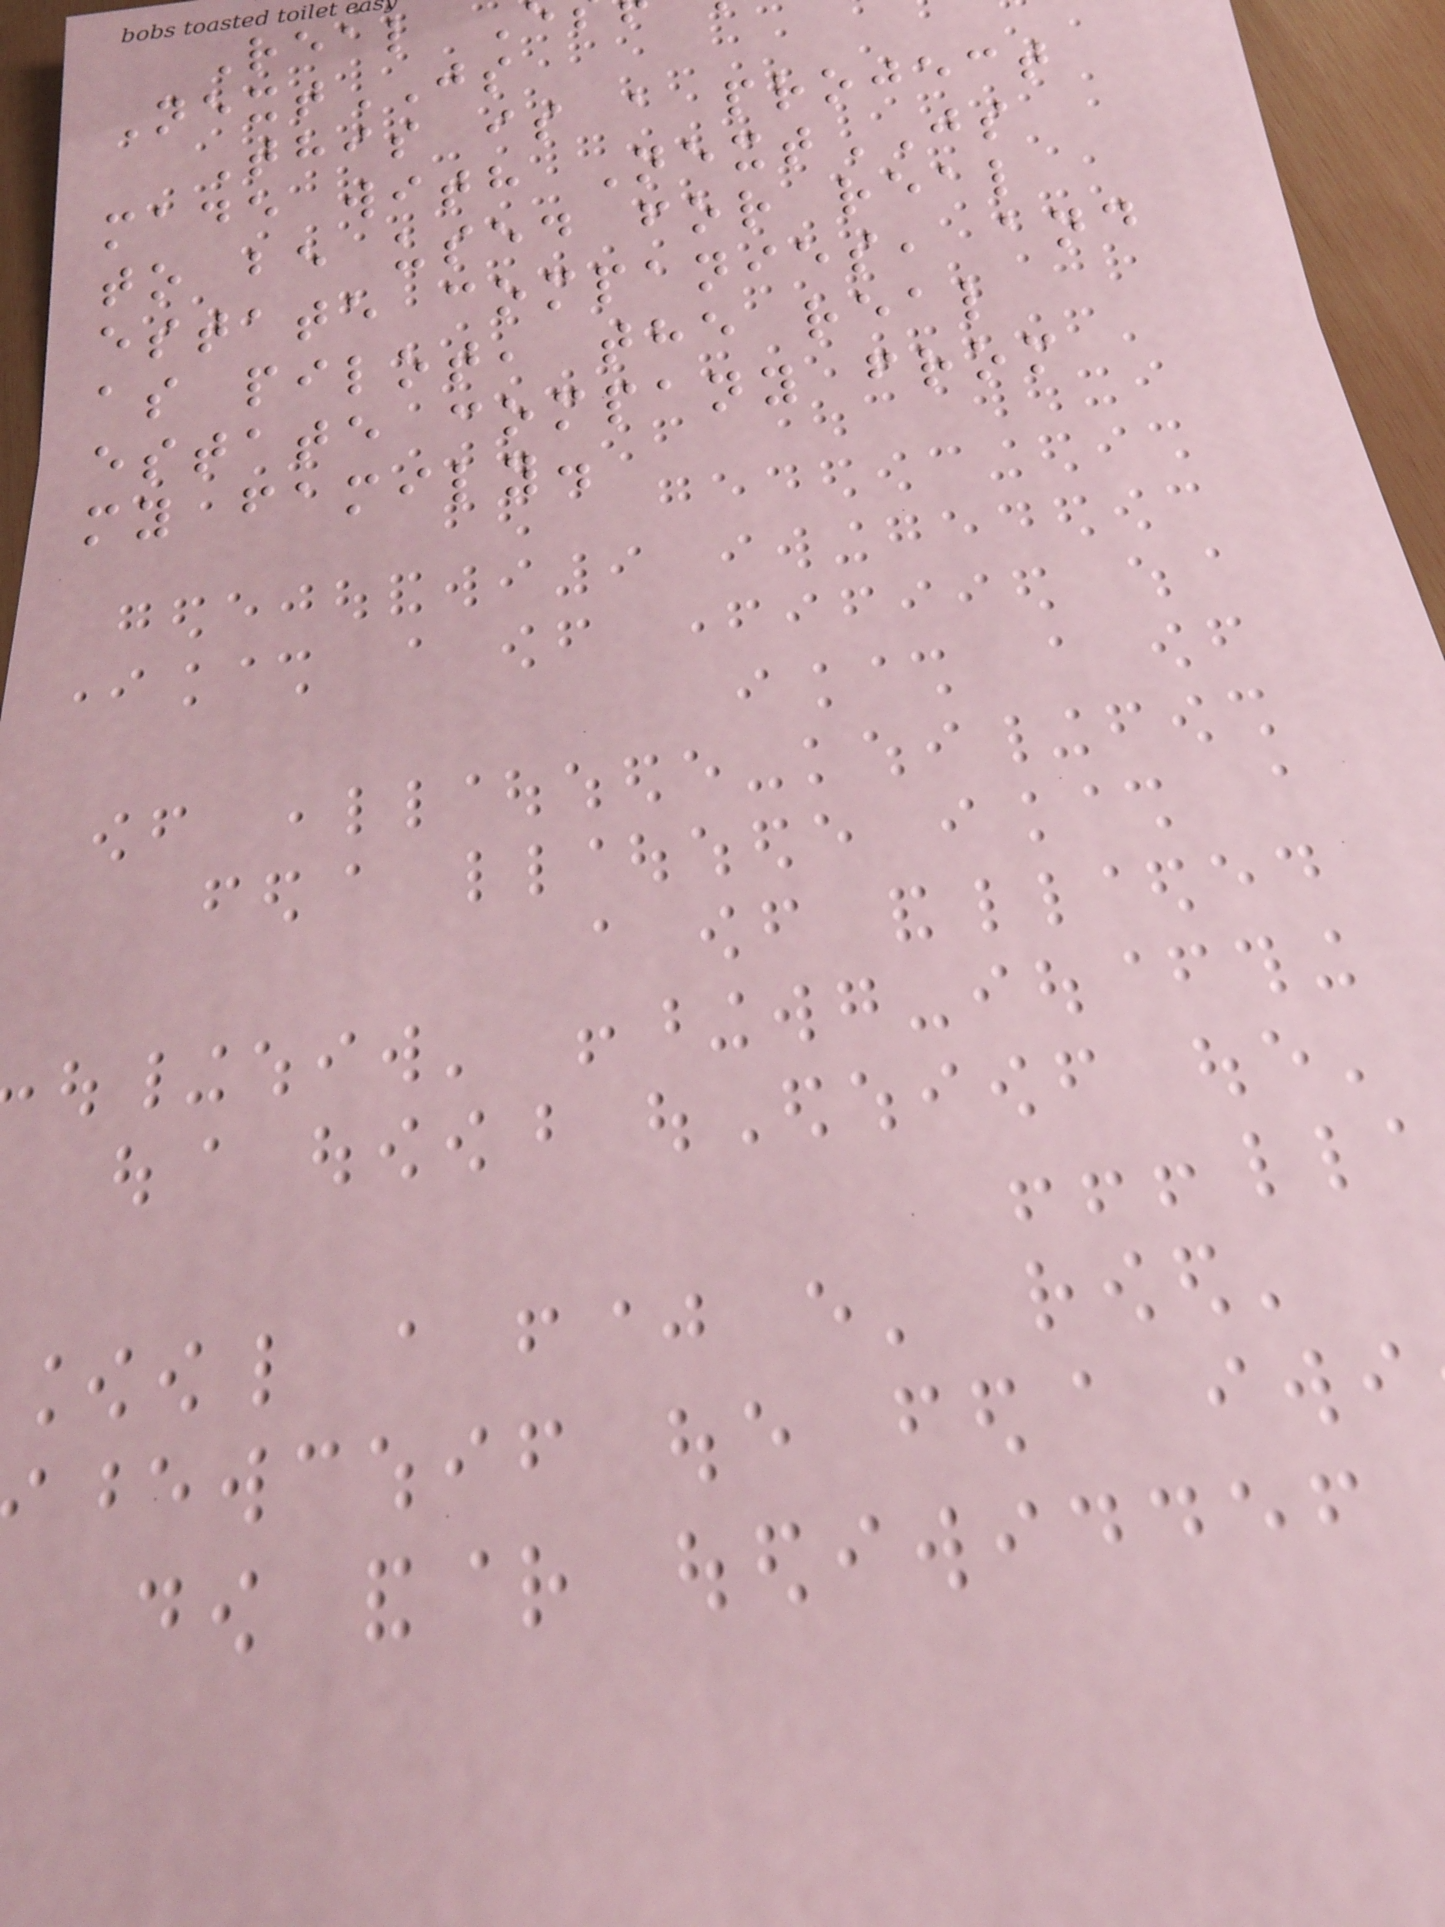Real
NextJS
This is a project
made with NextJS
to be used for real
estate companies, and
as pilot, the real
estate company from
my family.
